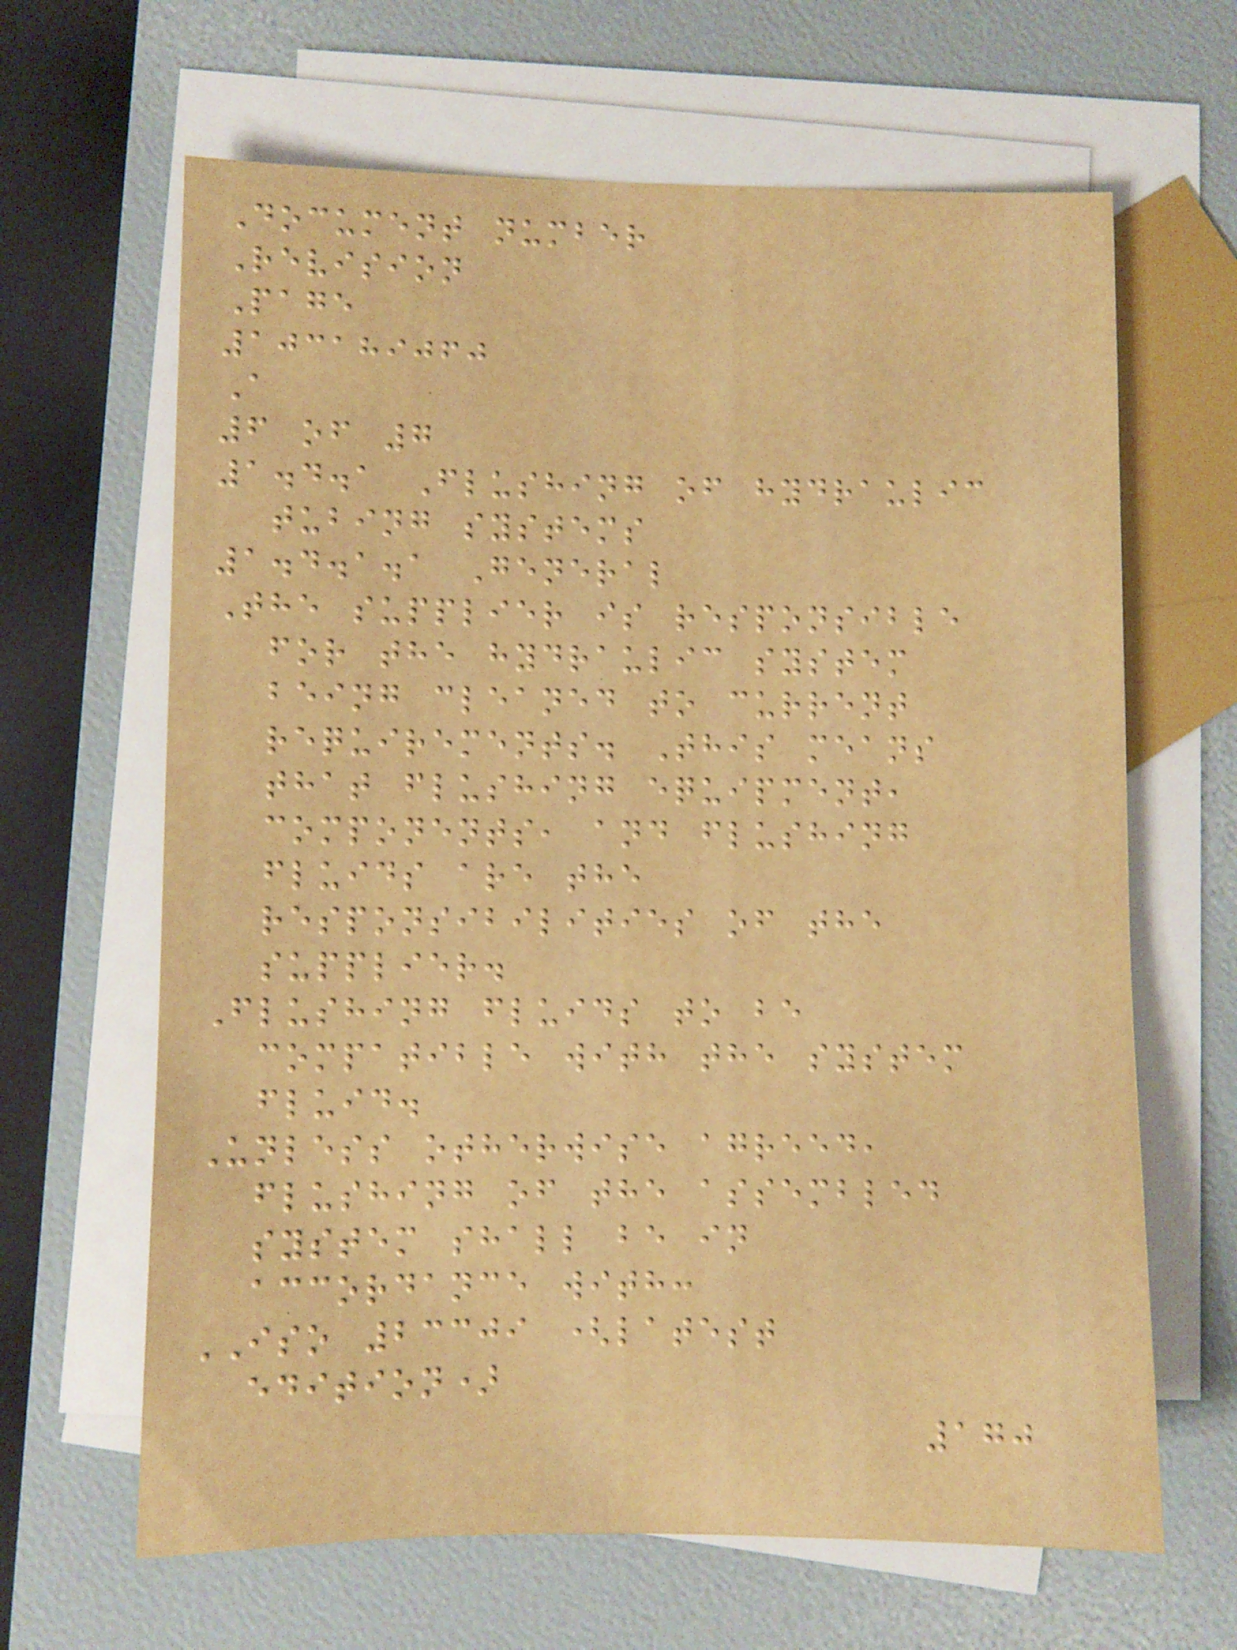Document number
Revision
Page
103189060
A
6 of 7
1.4.1 Flushing of hydraulic
tubing systems
1.4.1.1 General
The supplier is responsible
for the hydraulic system
being cleaned to current
requirements. This means
that flushing equipment,
components, and flushing
fluids are the
responsibilities of the
supplier.
Flushing fluids to be
compatible with the system
fluid.
Unless otherwise agreed,
flushing of the assembled
system shall be in
accordance with:
ISO 23309 (latest
edition)
170
